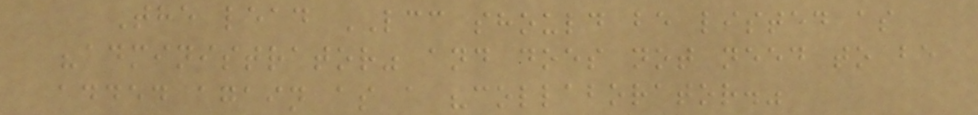The lead LCC should be listed as
"administrator" and does not need to be
added again as a "collaborator."
